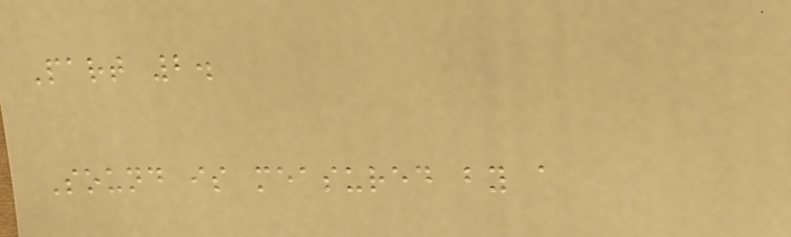Part 2.
Sound is measured by a
